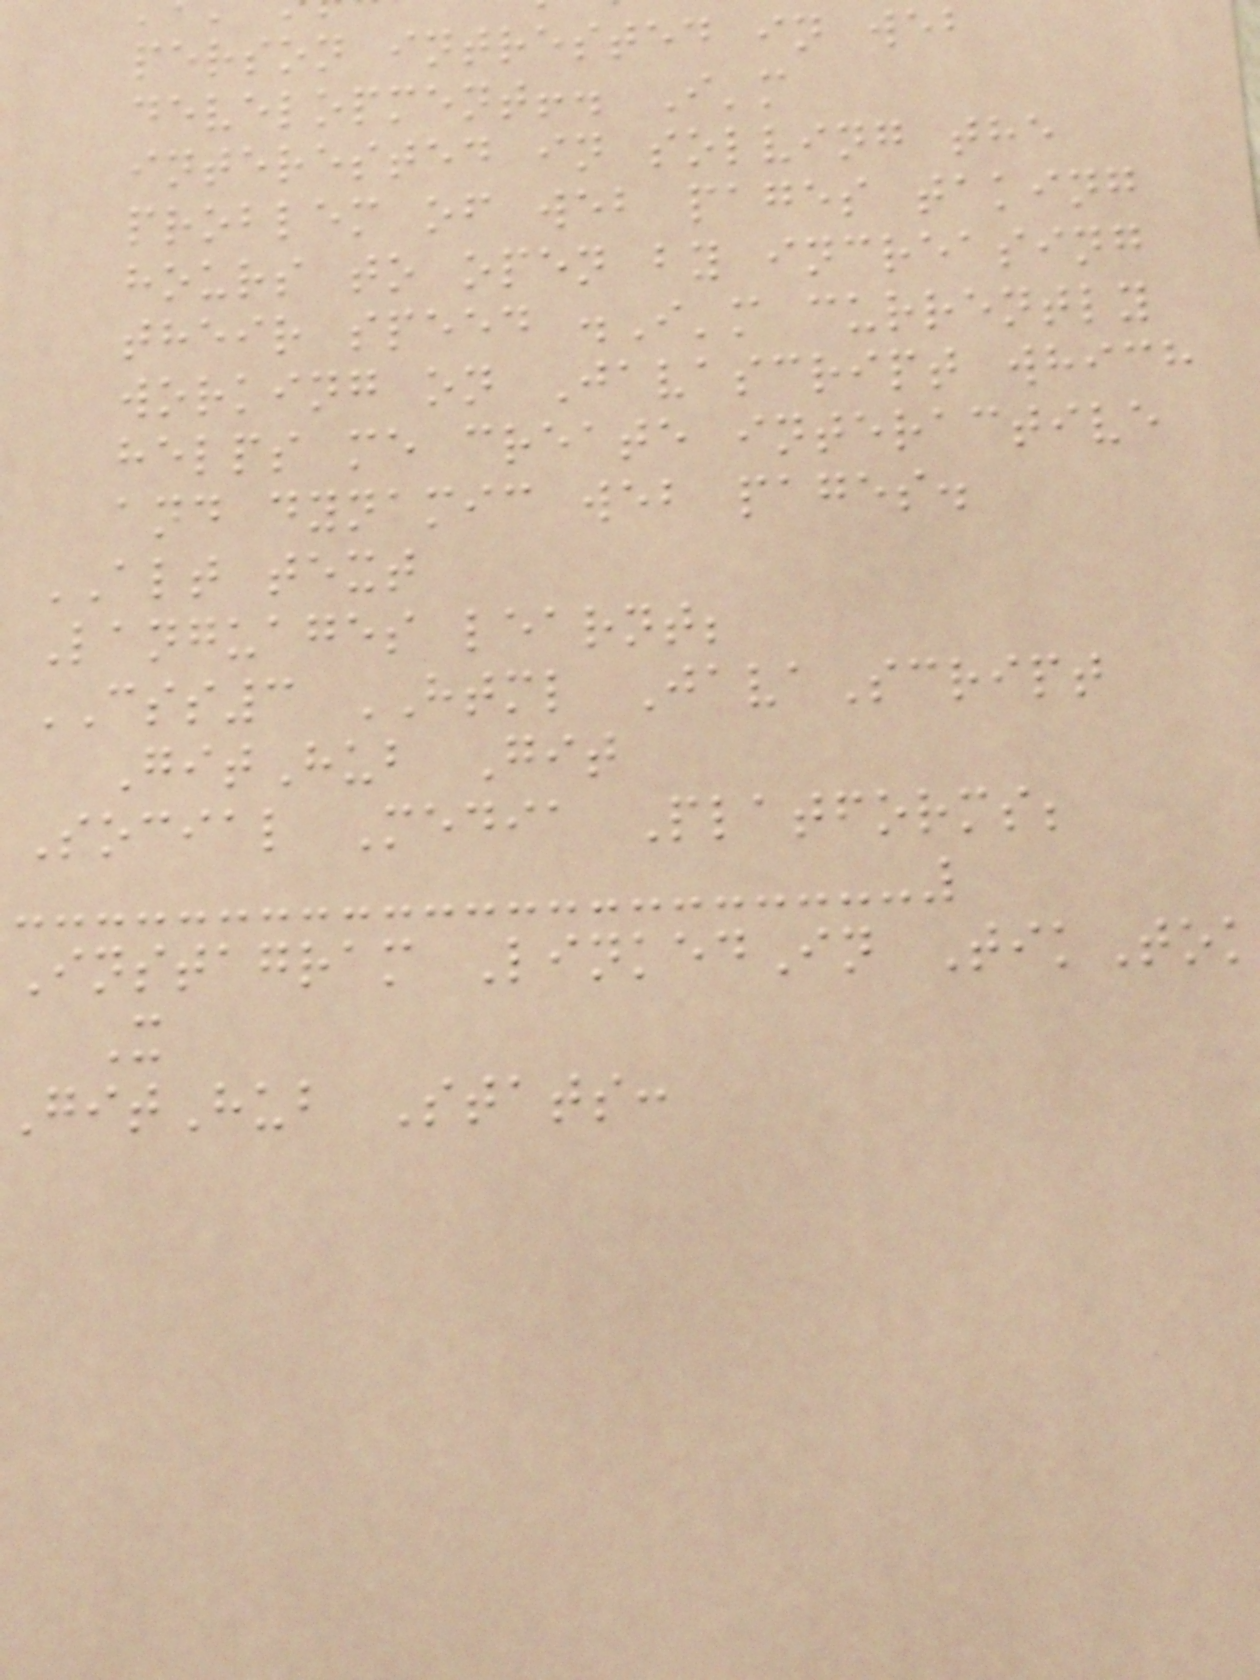person intrested in web
development!. I'm
interested in solving the
problem of web pages taking
hours to open by increasing
their speed .I'm currently
working on Javascript which
helps me create interactive
and dynamic web pages.
ALT text
Languages learnt;
CSS3 HTML JavaScript
GitHub Git
Social Media Platforms;
Instagram LinkedIn TikTok
X
GitHub Stats:
